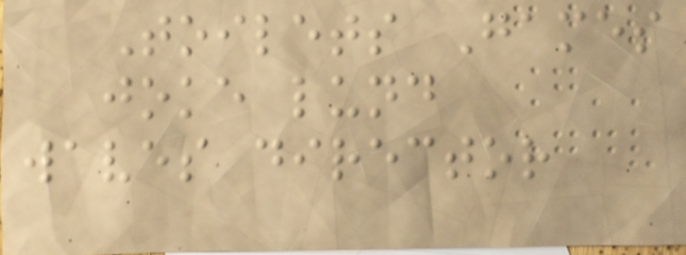Toilets Games
joke lund
waves director
